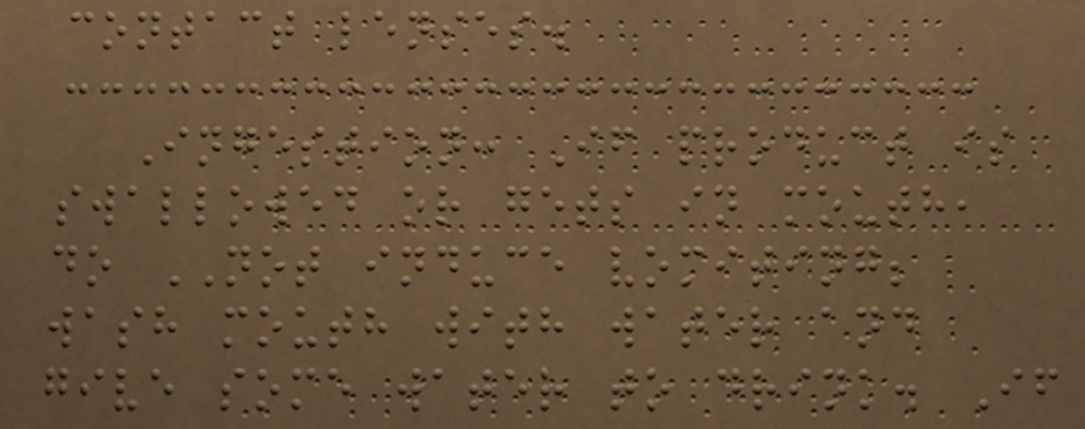contact lenses.
Ingestion: If product is
swallowed or gets in mouth,
do NOT induce vomiting;
wash mouth with water and
give some water to drink. If
